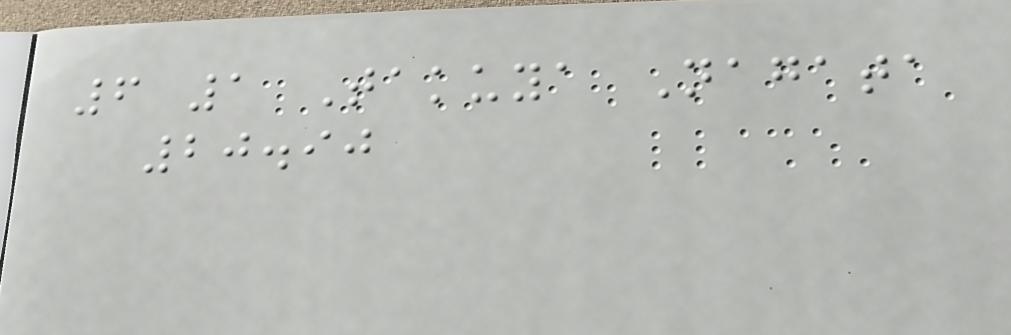6 1 Takuya Nagata
20.90
